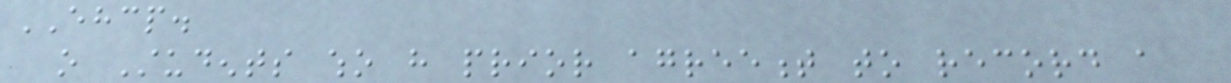EHCP.
o Students who have prior agreement to record a
